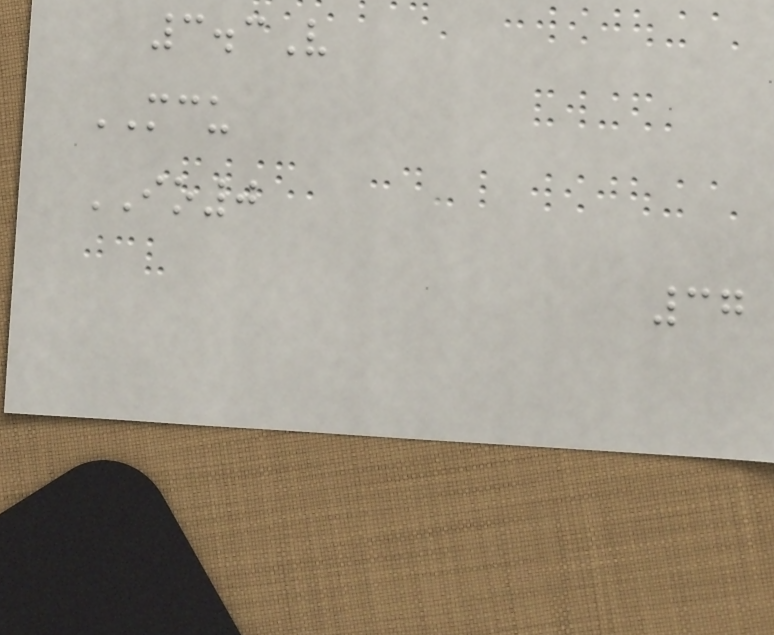3.3V
MCU
IO0
37
